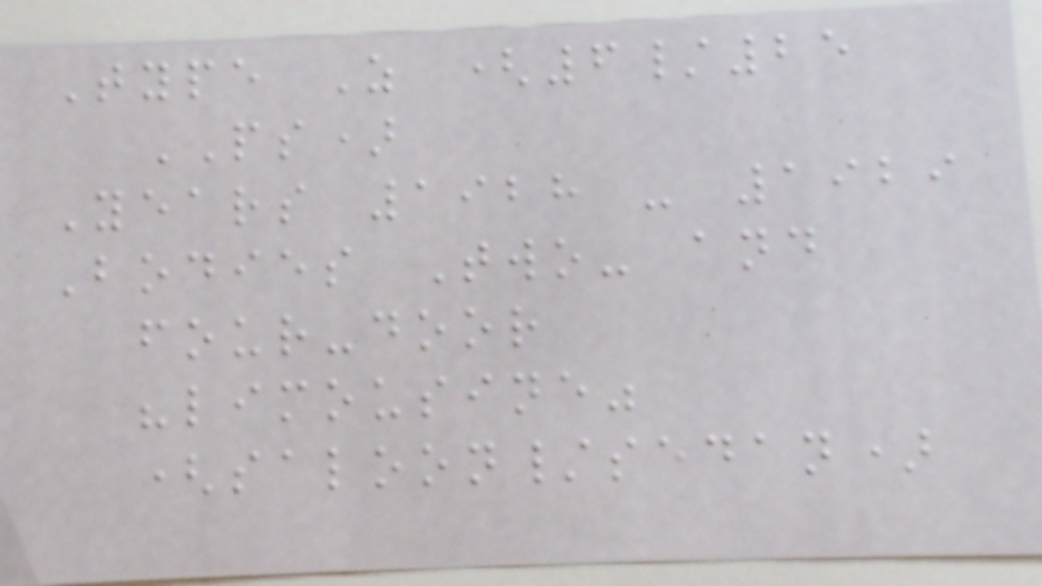Type Z (6/25
PS)
Years 1928 - 1929
Bodies Two- and
four-door
"limousine"
(saloon/sedan)
